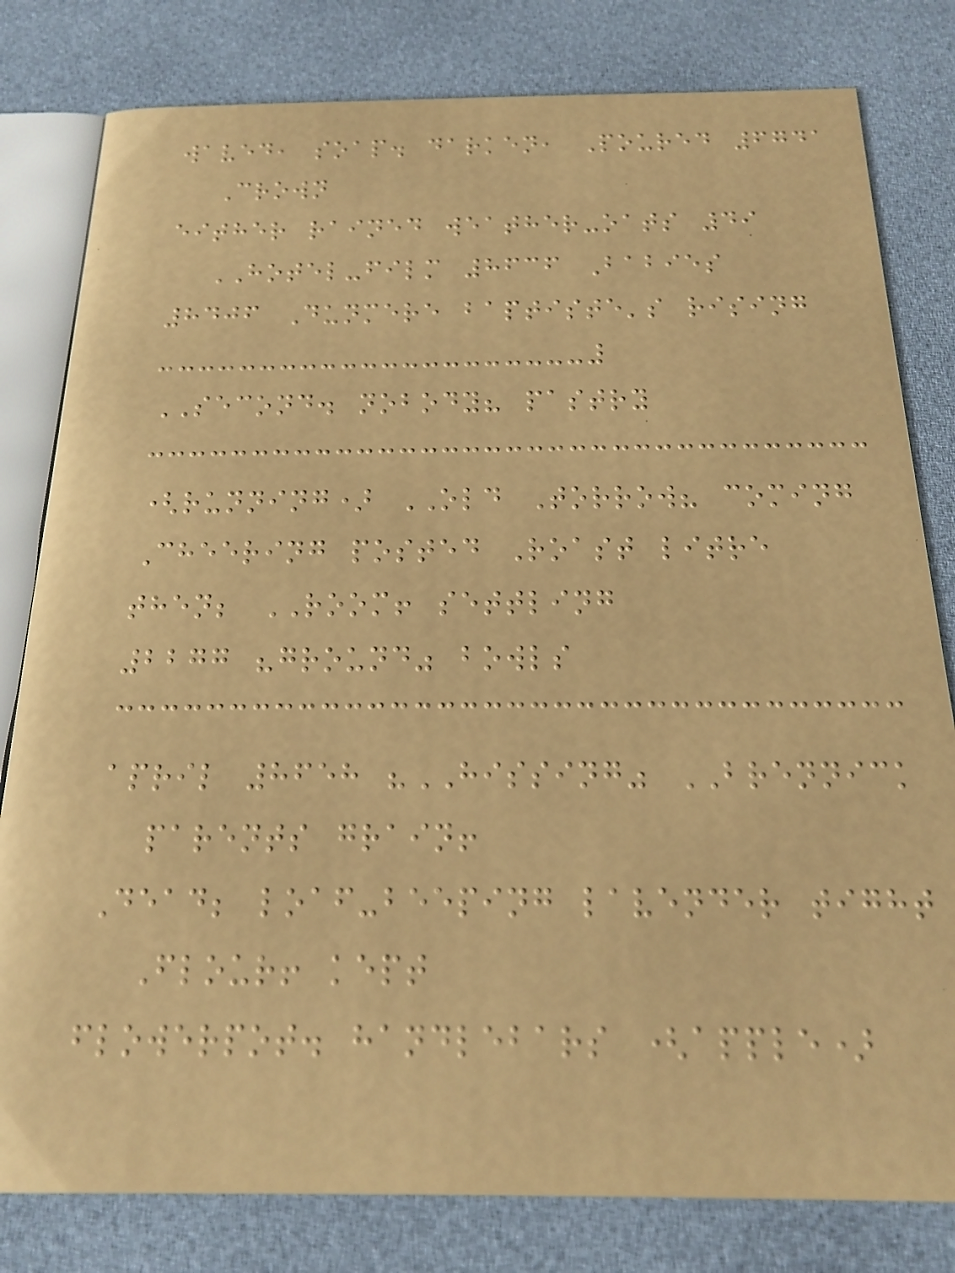waved, soap. darken, Poured 6741
Crown
either rained weather-oats 49
HOTEL-film 8636 Babies
8406 Dunmere baptiste's rising
SECOND. nobody? pastry
(running) OLD Torrow? coming
Cheering posted Roast litre
then; ROOM! settling
2277 "ground" bowls
april 8658 "HISSING" BRENNICK
parents grain!
Dead; loaf-beeping lavender tight
Flour! kept
flowerpot. handlebars (apple)
